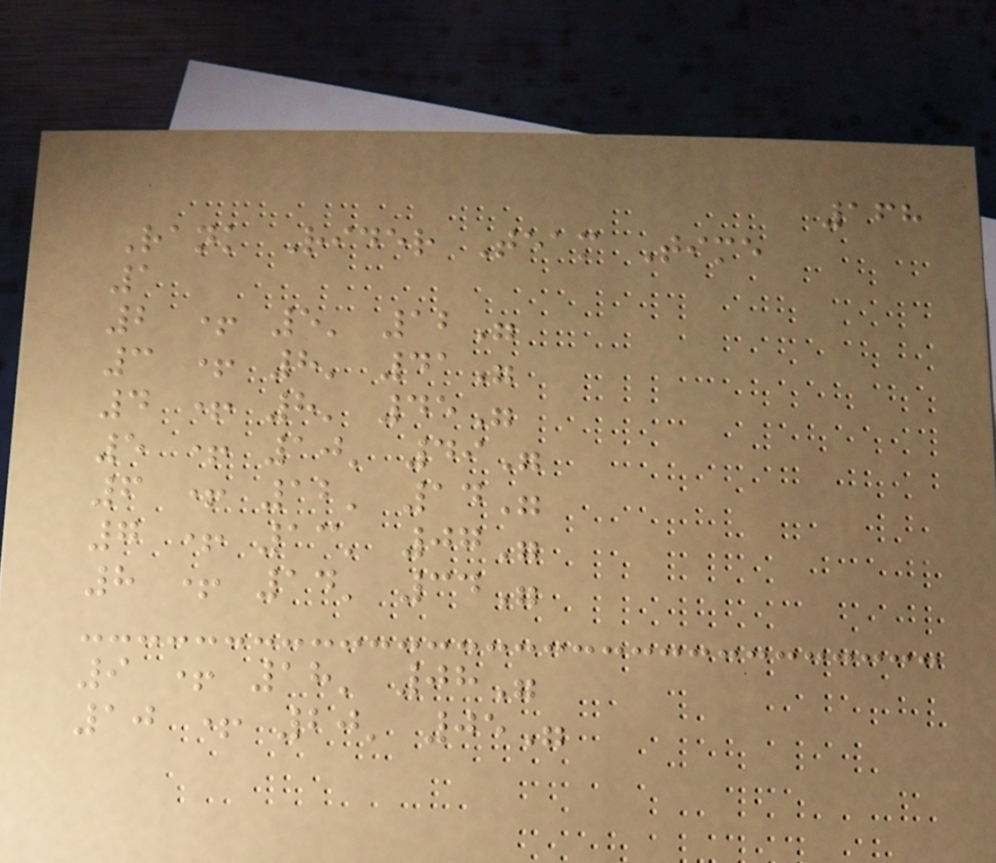168
Rank Rider Team Time
1
2 + 5' 12"
3 + 8' 41"
4 + 8' 45"
5 + 10' 49"
6 + 12' 14"
7 + 13' 07"
8 + 14' 34"
9 + 18' 08"
10 + 20' 05"
